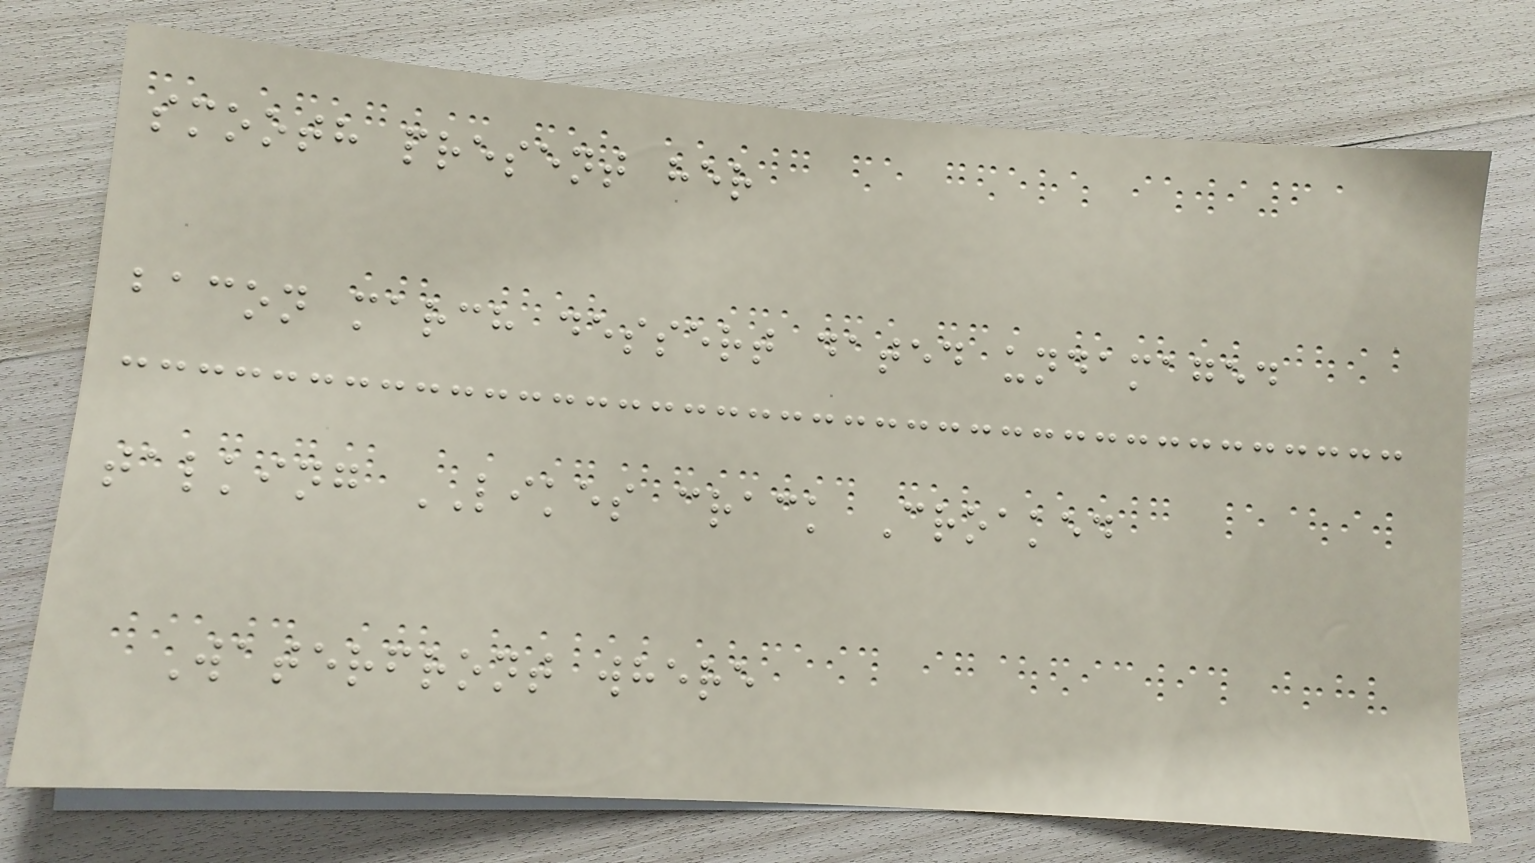smooth present her
bacon march dessert dated undamaged
talking LIKES crack Croaked
Waterfront where
